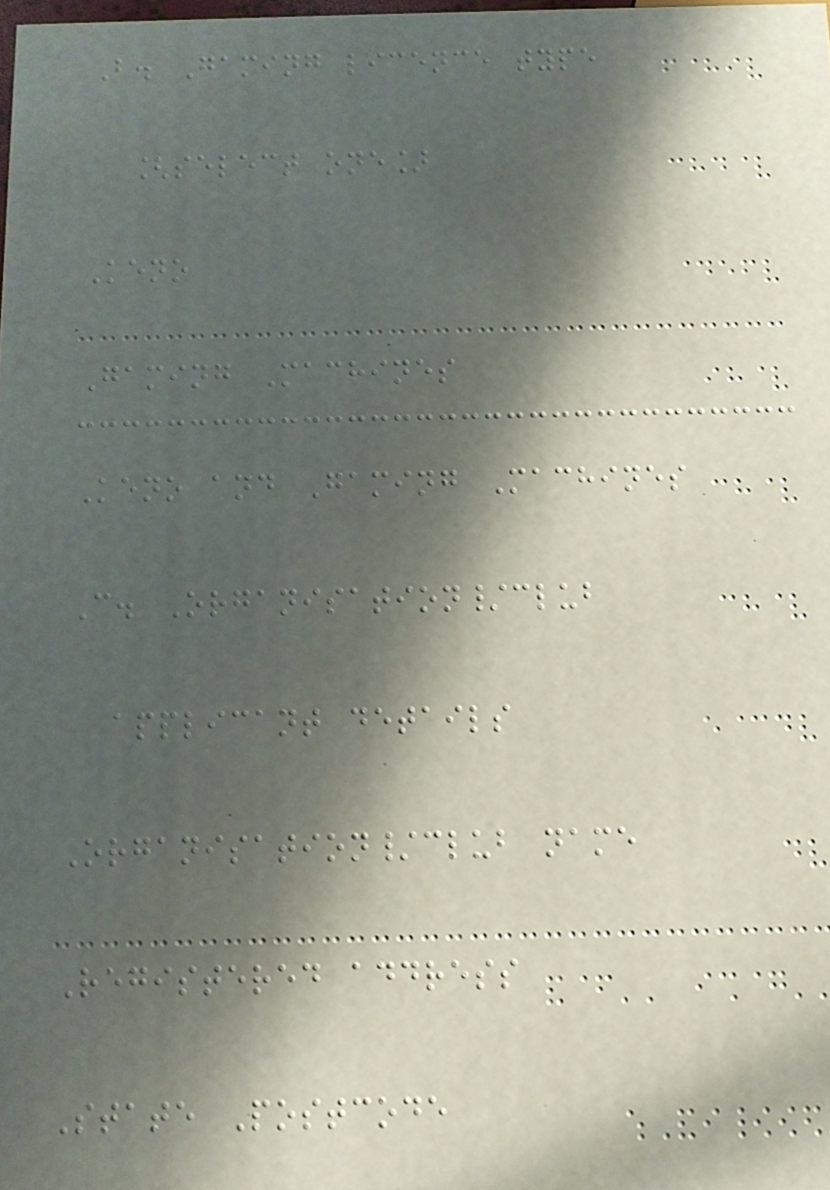B. Gaming licence type
[select one]
Keno
Gaming Machines
Keno and Gaming Machines
C. Organisation/club
applicant details
Organisation/club name
Registered address
State Postcode
